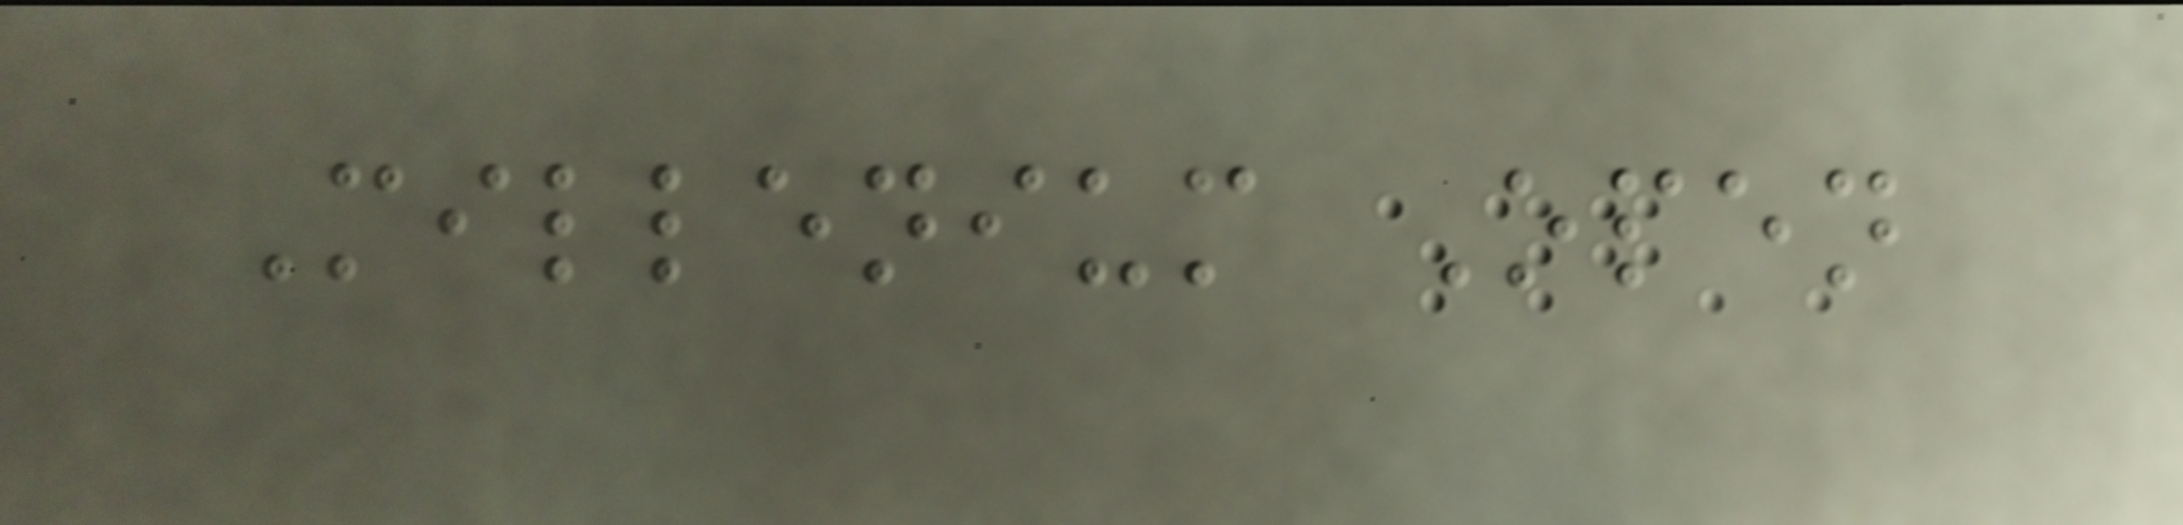Millenium Open
